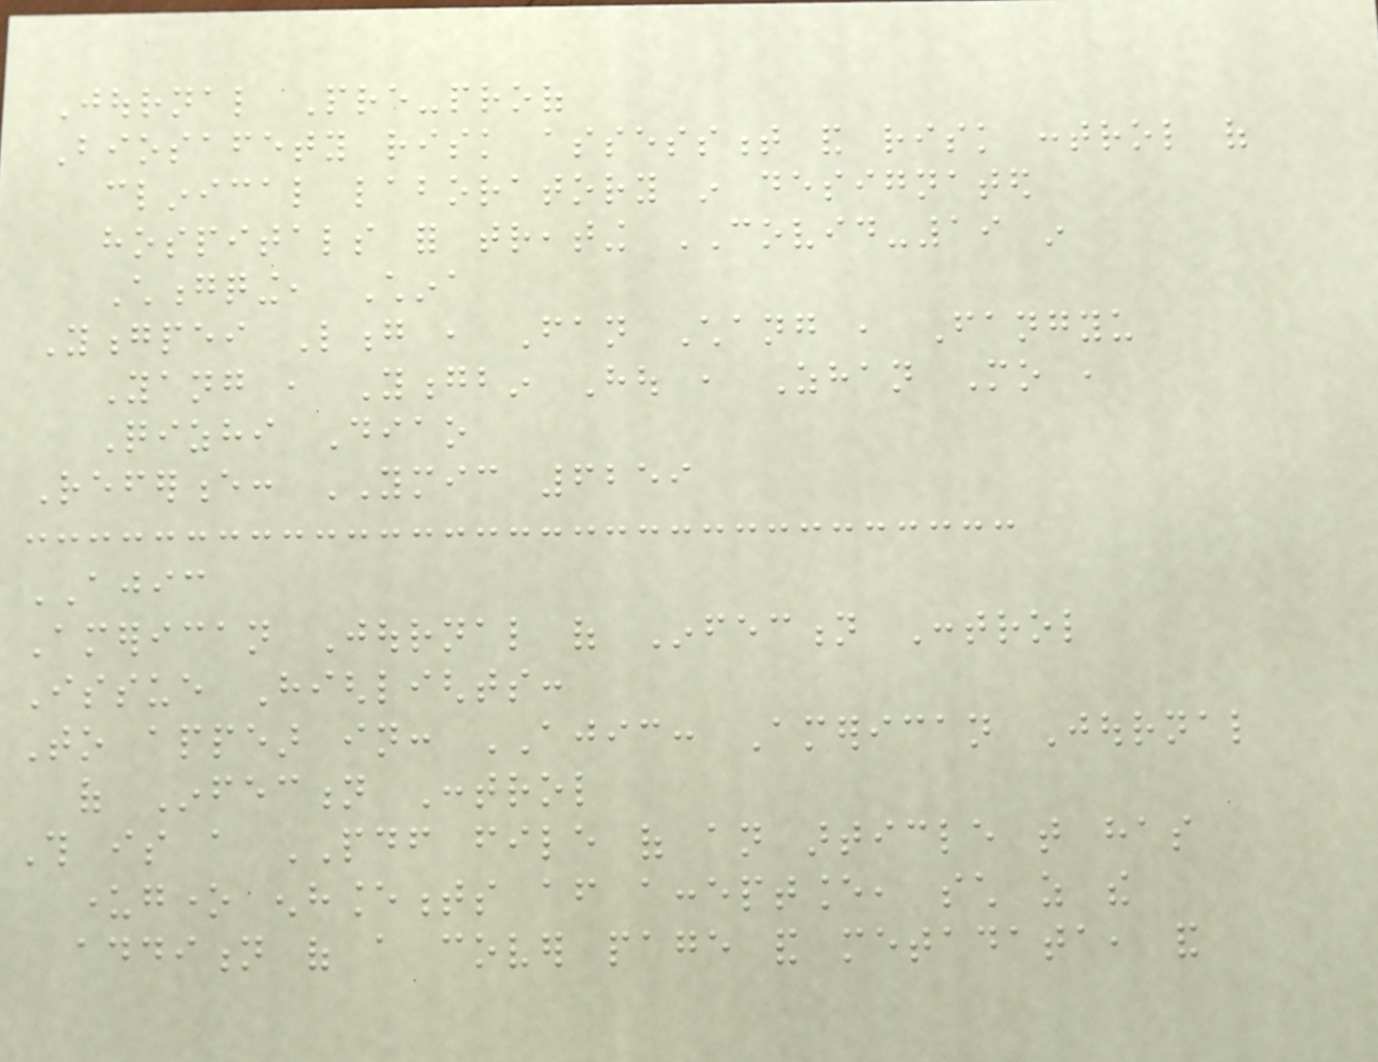Journal Pre-proof
Biosafety risk assessment and risk control of
clinical laboratory in designated
hospitals for treating COVID-19 in
Chongqing, China
Yongpei Long , Fan Chang , Fangyu
Yang , Yongbin Hou , Zhan Mo ,
Qizhi Diao
Reference: YMIC 6259
AJIC
American Journal of Infection Control
Issue Highlights:
To appear in: AJIC: American Journal
of Infection Control
This is a PDF file of an article that has
undergone enhancements after acceptance, such as the
addition of a cover page and metadata, and
